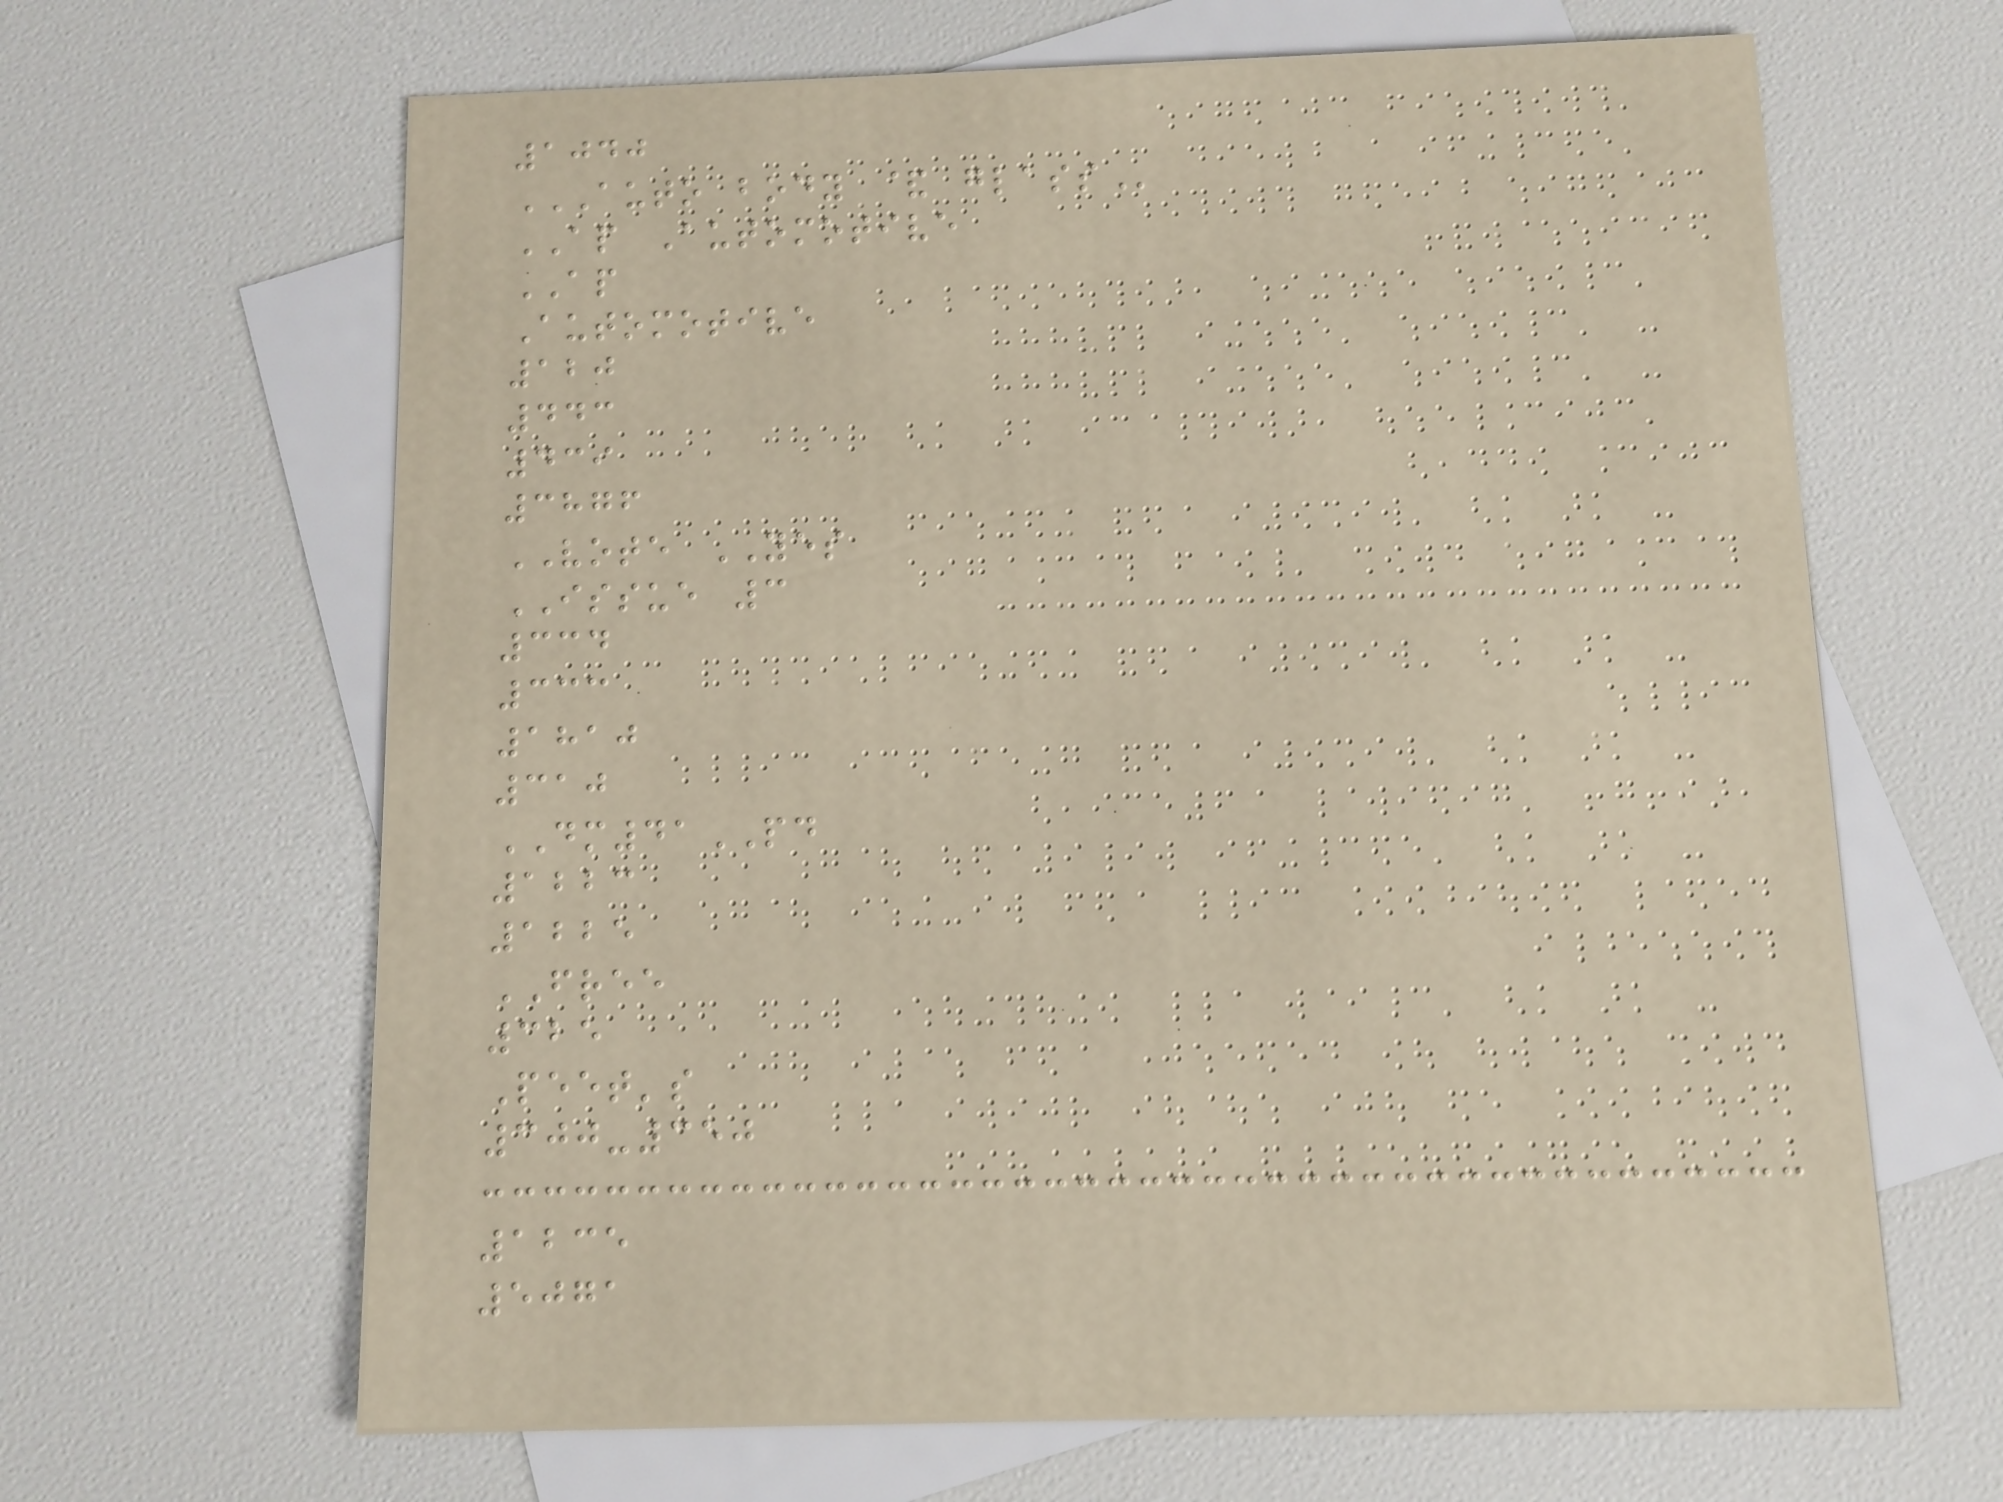1040
AUTO BODY & GLASS
AP Automotive
AP
Automotive
120
443
439
3876
VOTE YES
ISSUE 3
334
333
1810
310
DM41PD
1223
1225
FREE
325
Peet's
300-350
1235
5071
